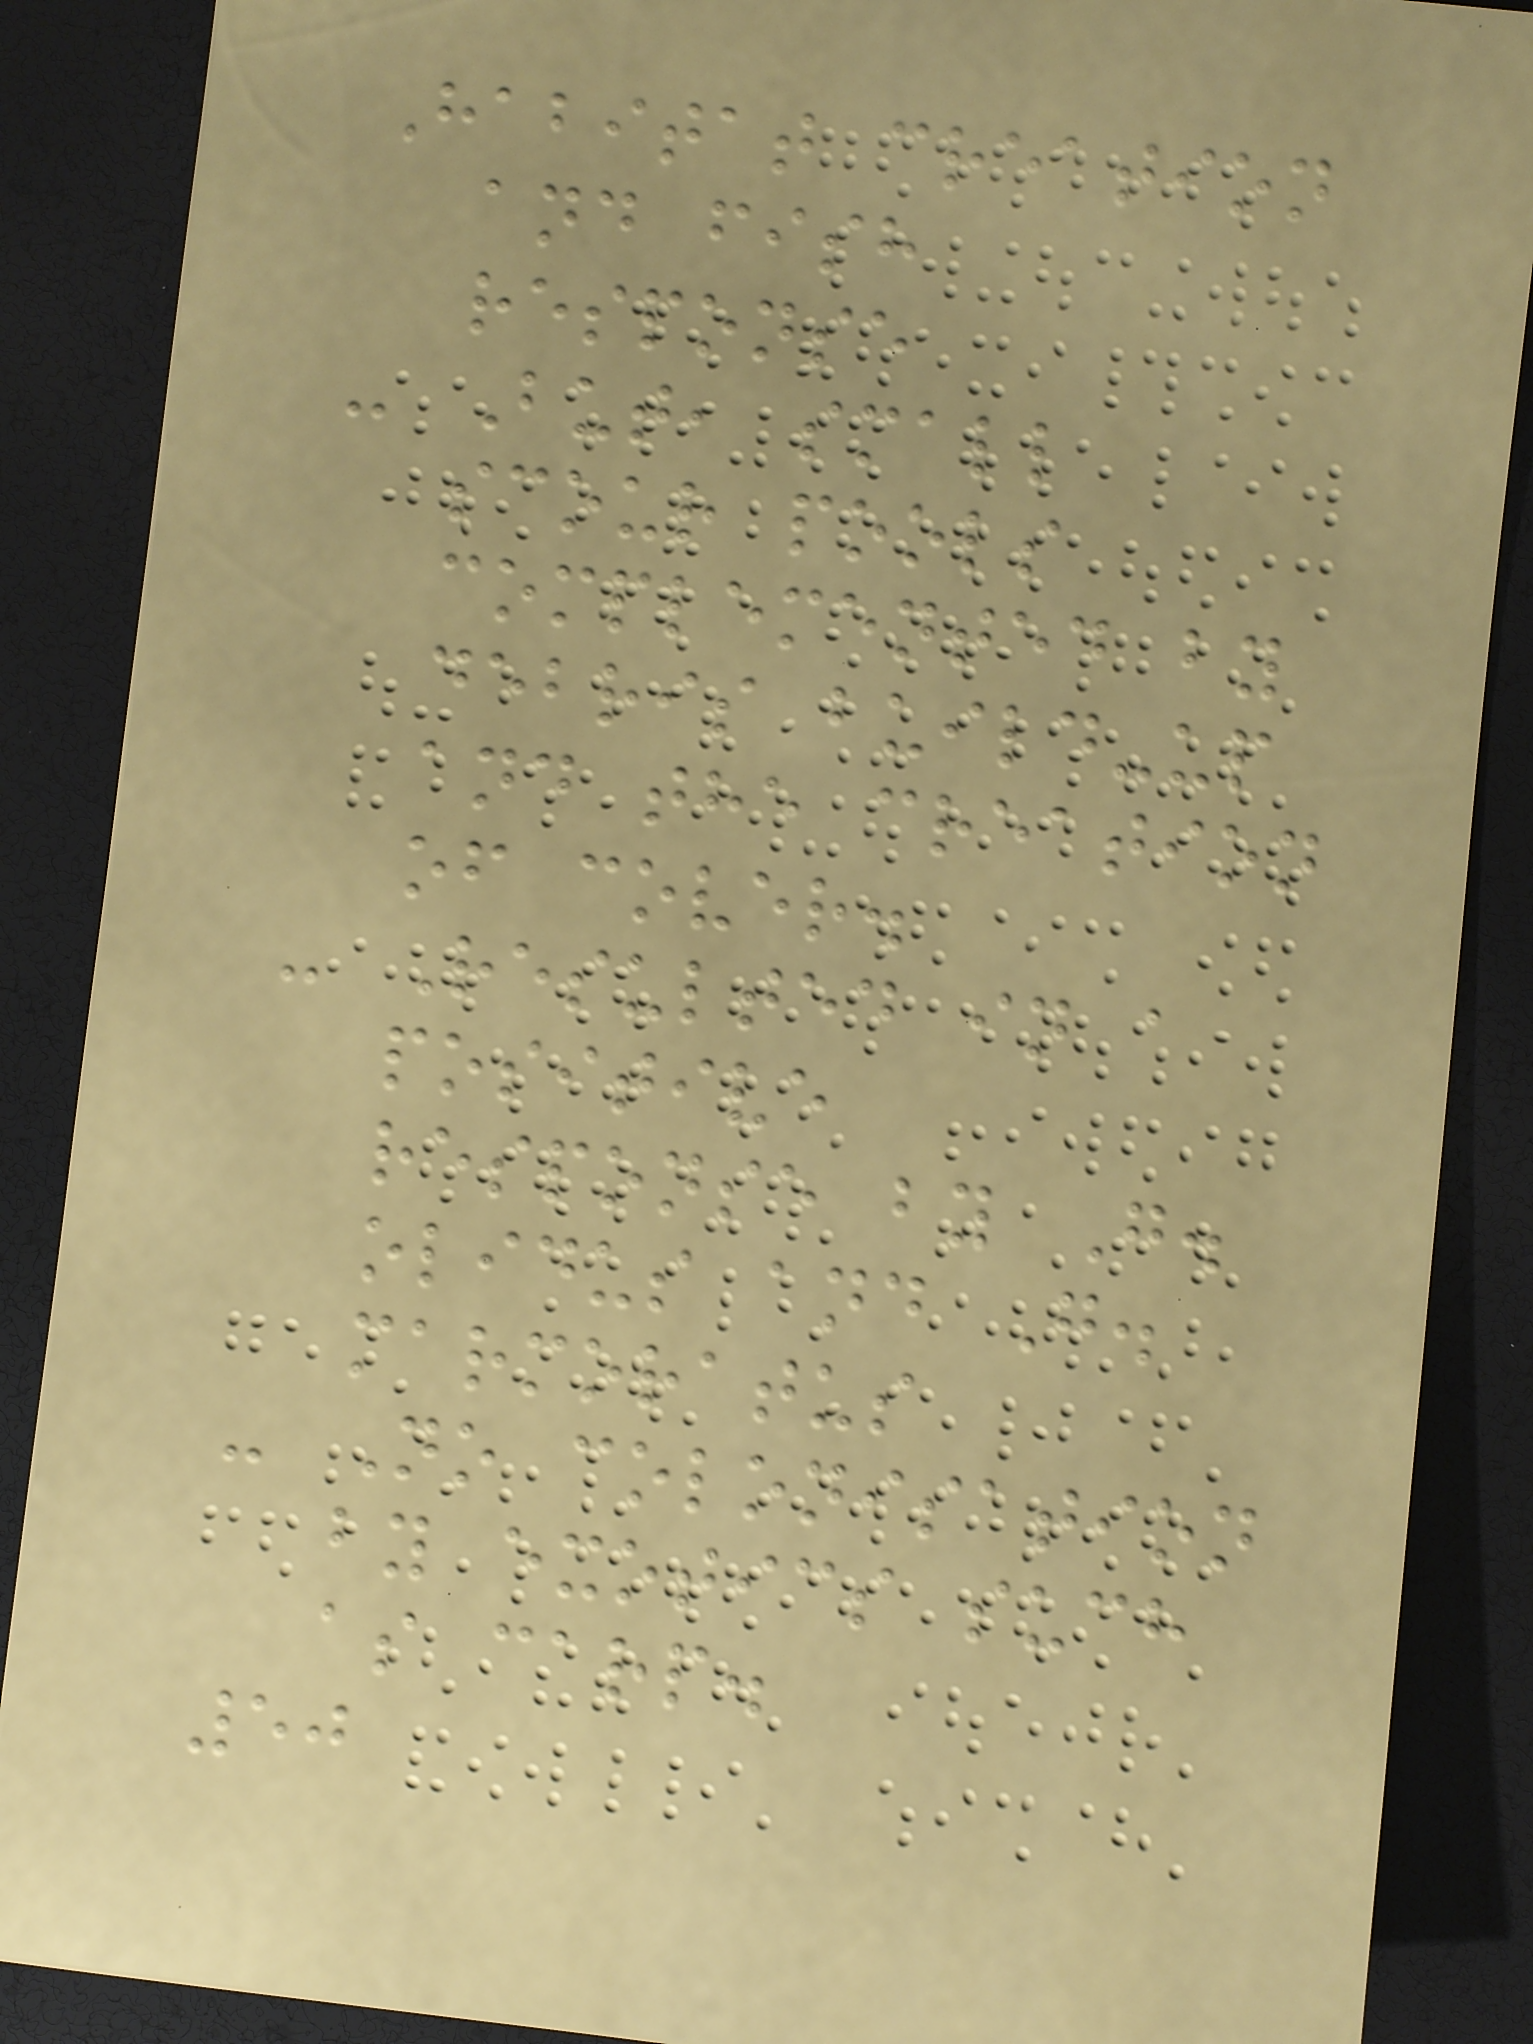Habitat creation
and fish
response
- But, small
scour pools
complemented by
debris build-up
and the creation
of cover.
- Resulted in a
positive
response by G.
olidus and G.
marmoratus
- No colonisation
by exotics such
as carp.
50
